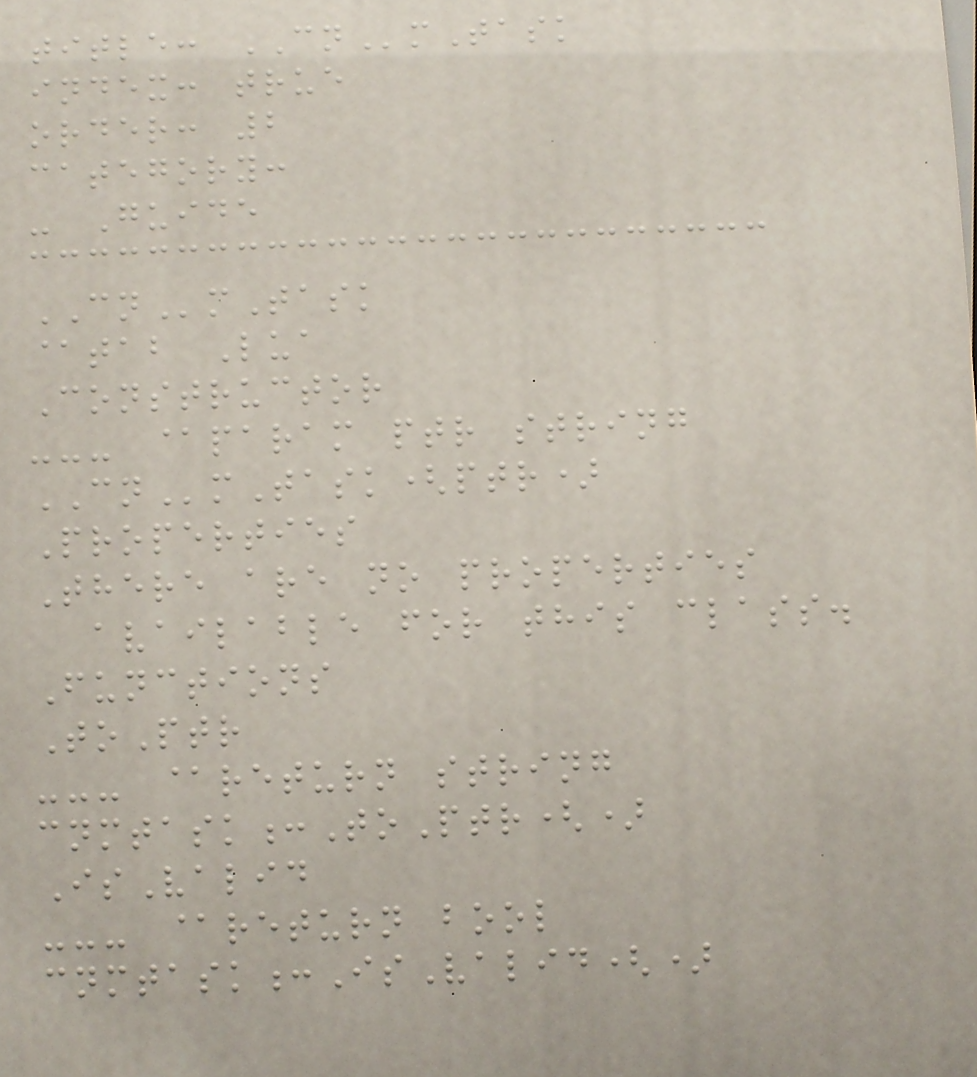title: CNmTask
index: true
order: 2
category:
- Guide
CNmTask
@tab Lua
Constructor
--- @param ptr string
CNmTask(ptr)
Properties
There are no properties
available for this class.
Functions
ToPtr
--- @return string
cnmtask:ToPtr()
IsValid
--- @return bool
cnmtask:IsValid()
